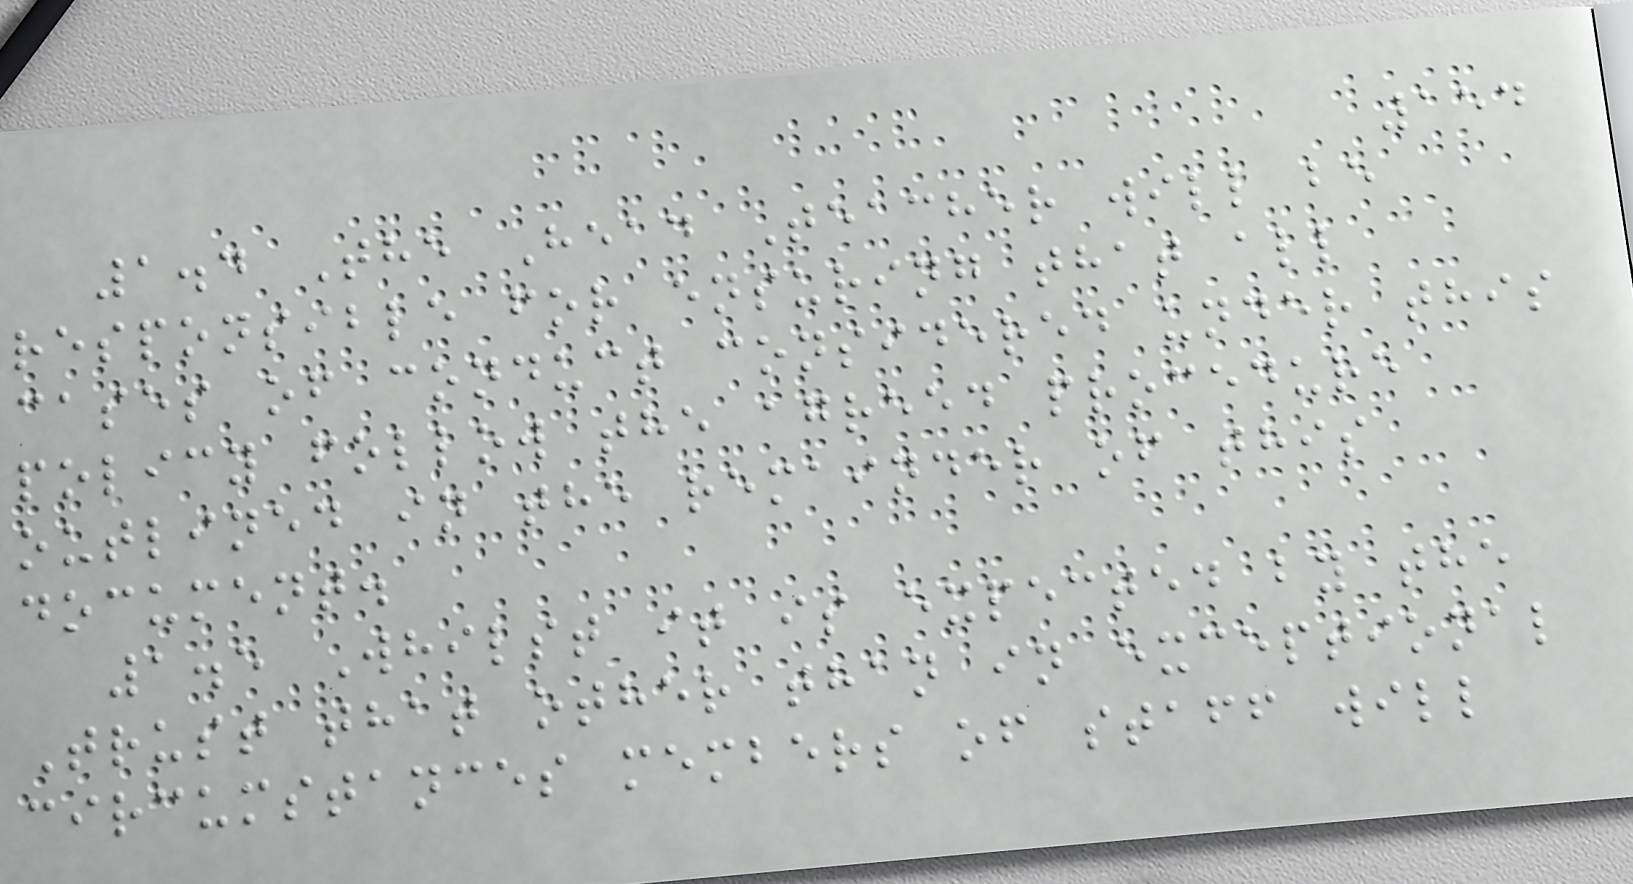154
1.4 The Head Teacher will be
responsible for ensuring that all
cases of conduct considered under this
policy follow the agreed procedure
outlined in the remainder of this
document.
1.5 Whilst it is expected by the
Trust that other than in exceptional
circumstances members of staff will
